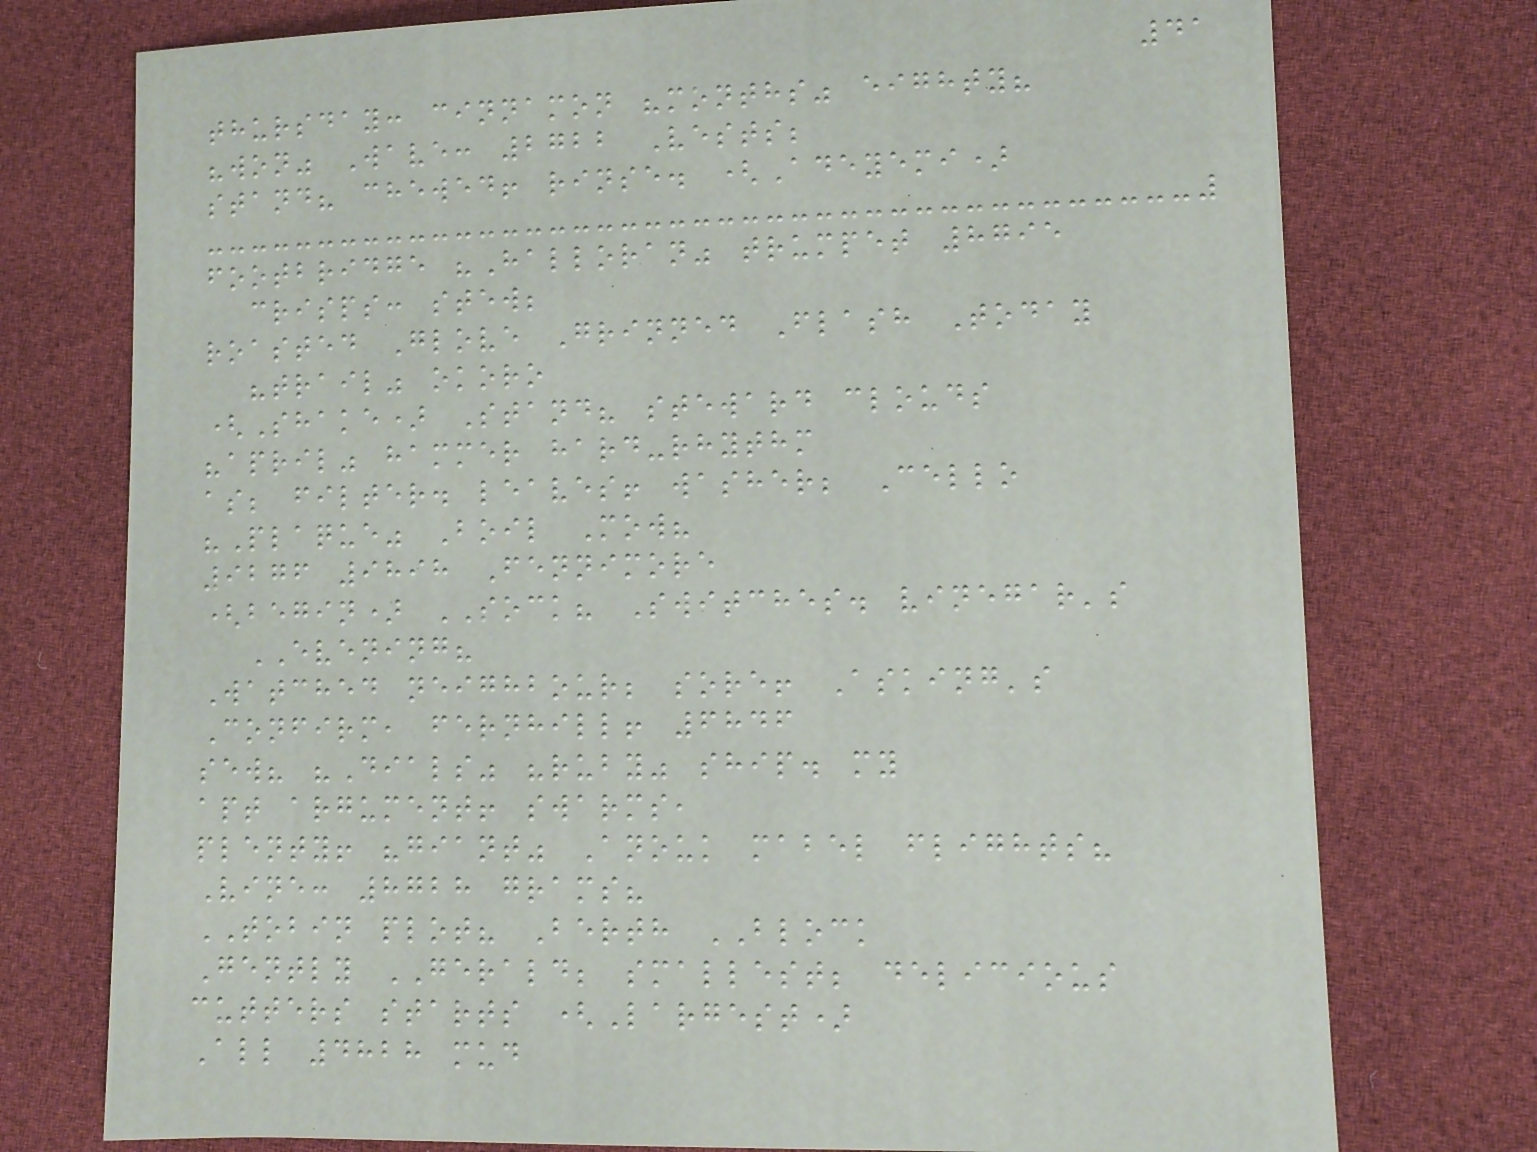41
thursday: cinnamon "months" eighty?
"won" Wave: 2722 Vests;
stand? chewed! rinse. (Adeyemi)
footbridge "Halloran" trumpet 8795
crisps: stew;
roasted Glove Grinned Flash Today
"trail" okoro
(Shake) Stand? steward clouds
"april" hammer hard-rhythm
as; filter. leaves! washer; Cello
"Plaque" Boil Mow?
9276 9898 Fennimore
(begin) SOCK? Switches. vinegar's
EVENING?
Watched neighbour; sore! Asking's
Confirm, fernhill! 6846
sew? "Dials" "ruby" ship. my
apt argument! swarms,
plenty! "giant" Anouk mabel flights?
Vine: 8728 grams?
TOBIN plot? Berth BLOCK
Gently GERALD; smallest; delicious
cutters starts (Largest)
All 4828 mud
